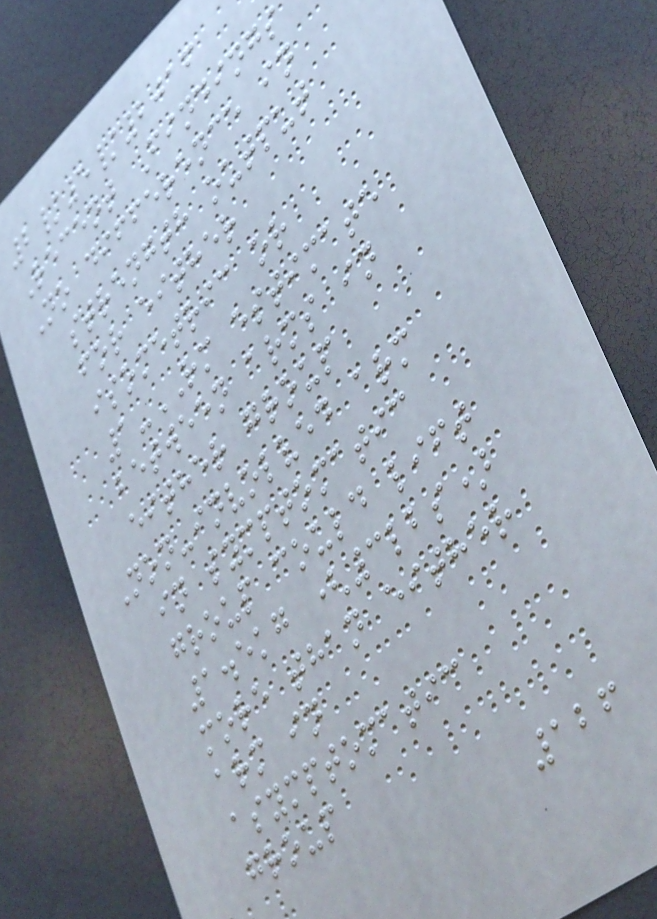2/5/2016
Recent Findings
No difference in
strength output
for either
isometric or
1-RM estimate
between arms in
either group
Non-involved arm
in symptomatic
group could lift
1.5kg (3lbs)
more than either
arm in
asymptomatic
group
126
